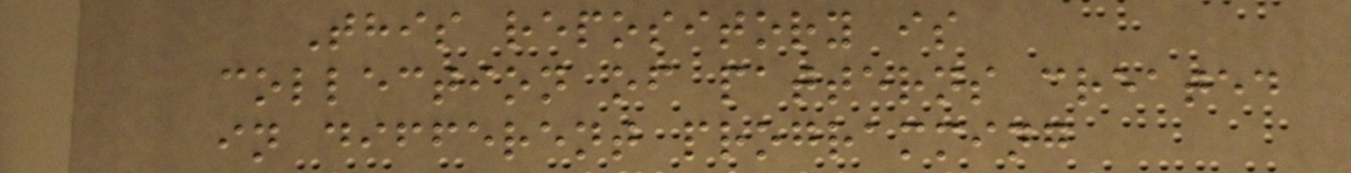This repository is
collection of patterns created
in different programming
